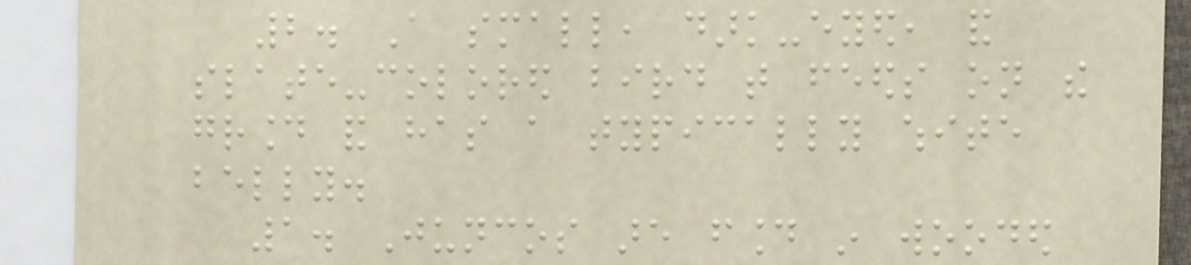2. A small, dark-eyed, and
slate-colored bird that feeds on the
ground and has a typically white
belly.
1. Juncos are found in wooded
